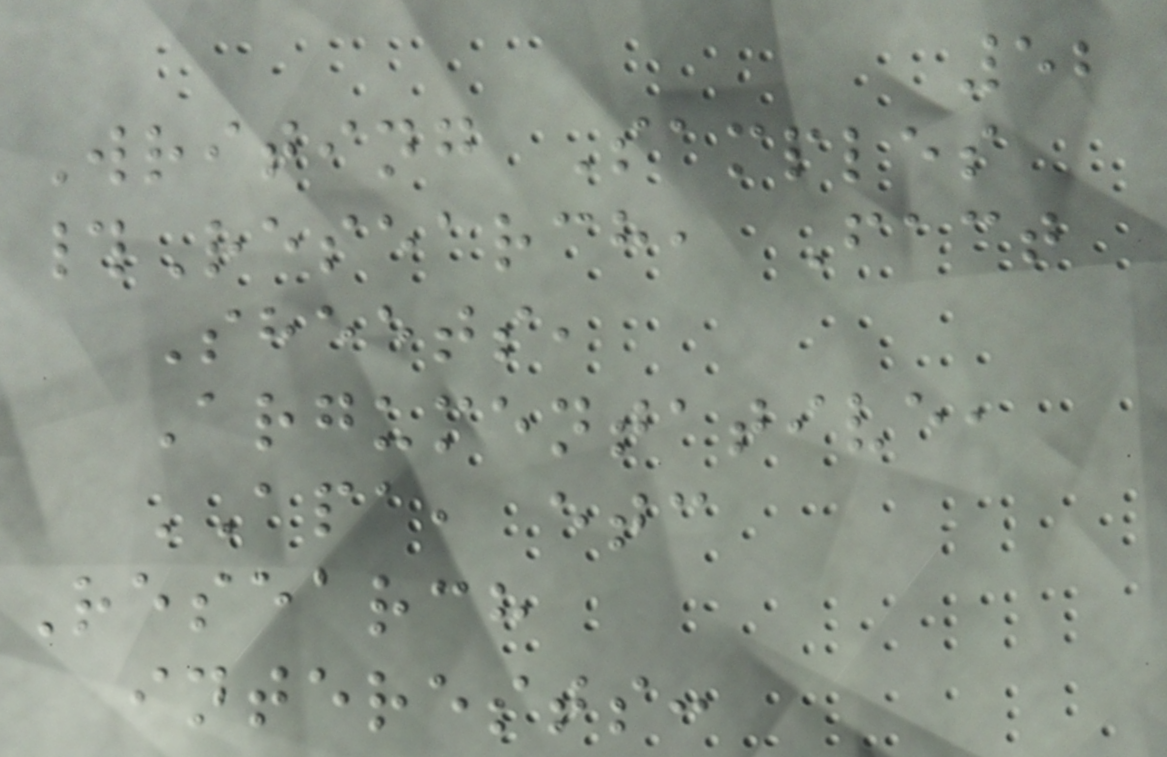52
Writing Samples
#Research, Fact
Sheets,
Argumentative,
APA, etc
Research
interests:
